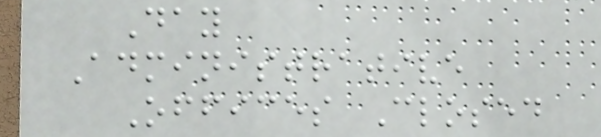Day
Administrative
Offices Closed
